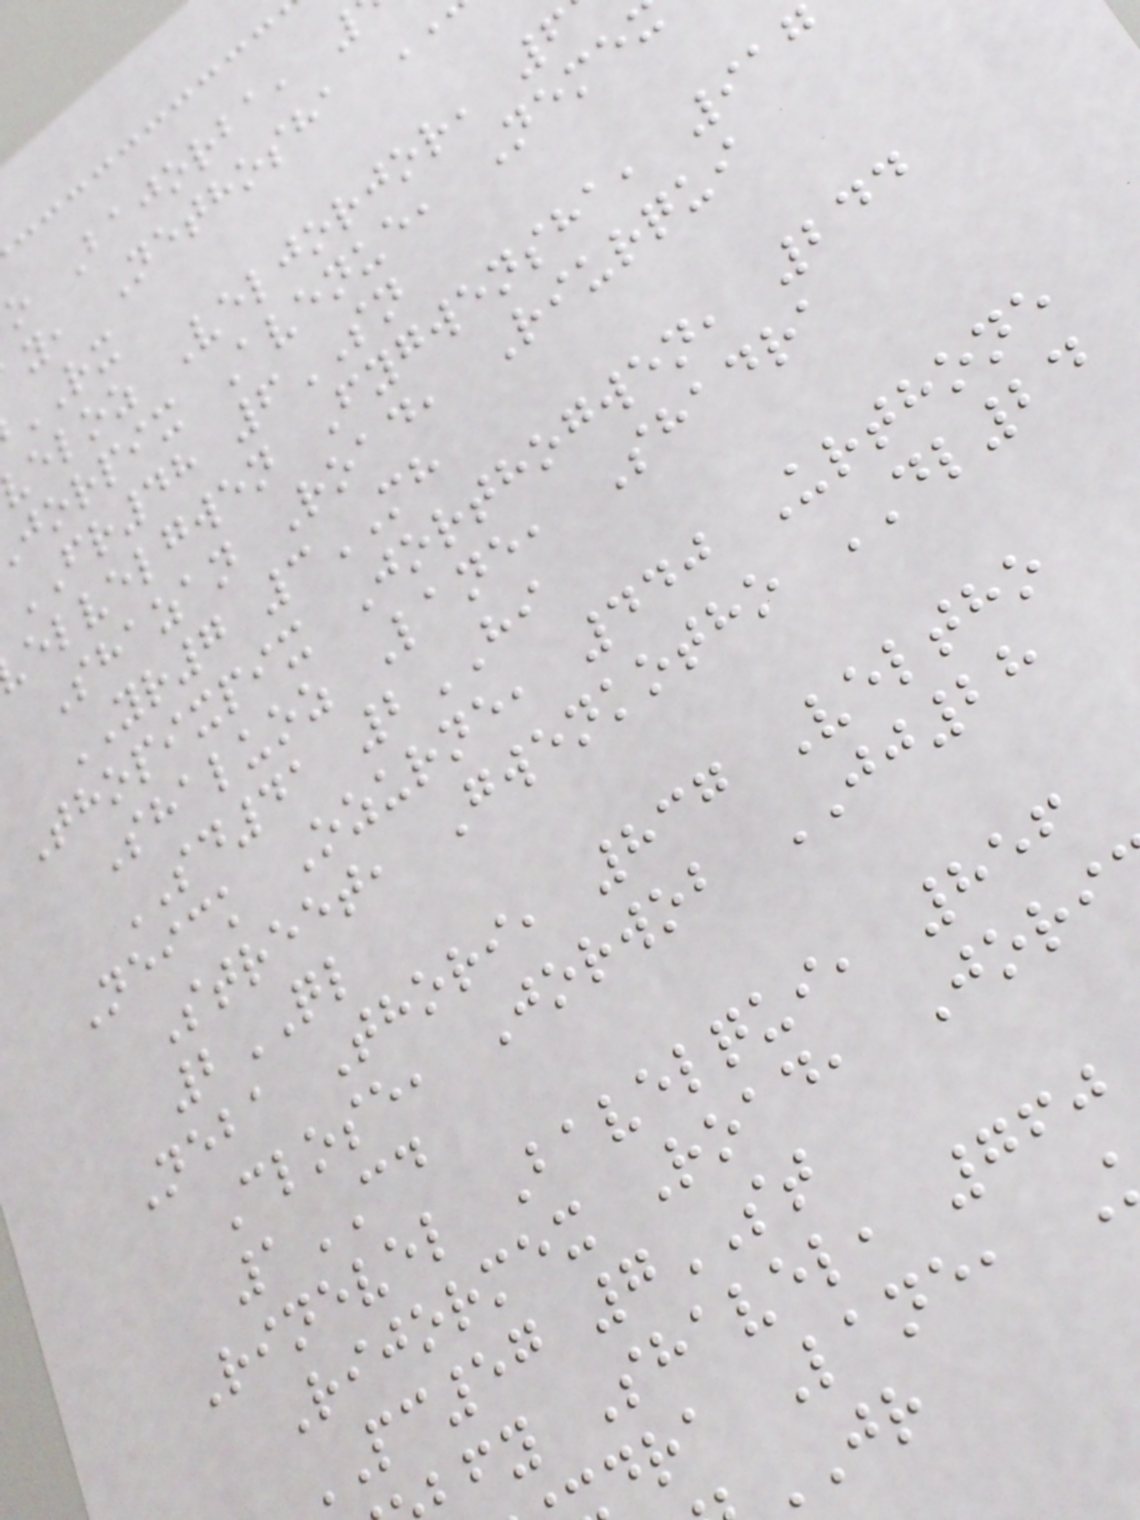o Bajorba,
y, Nethosha
RX
eloz Veljorjor, 6
jorpix Avenue, Neme
FR48 6SN
elvelgwen Fygwensha, 917
Shazan Road, Riurqui
YR7 3MH
Thopixpix Jorthogwen, 244
Shaluoz Lane, Shadra
SD41 2HI
Neick Ozurne, 440 Urthone
Street, Gwenkotho DL24
2QL
Neba Thori, 837 Veltho
Close, Jorwob JJ28
1CD
Rinevel Bavelqui, 856
Rijormex Road, Jori
PC57 7ST
fy Shavel, 760
dra Lane,
JR
